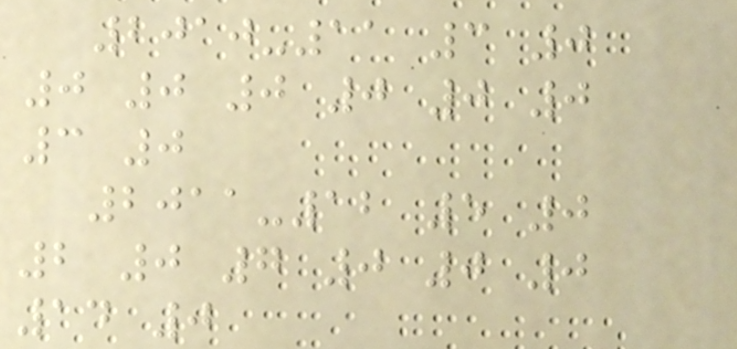2010-11 3 0
0 0 0 0 0 0
3 0
2011-12 5 0
2 0 7 0 0 0
14 0
